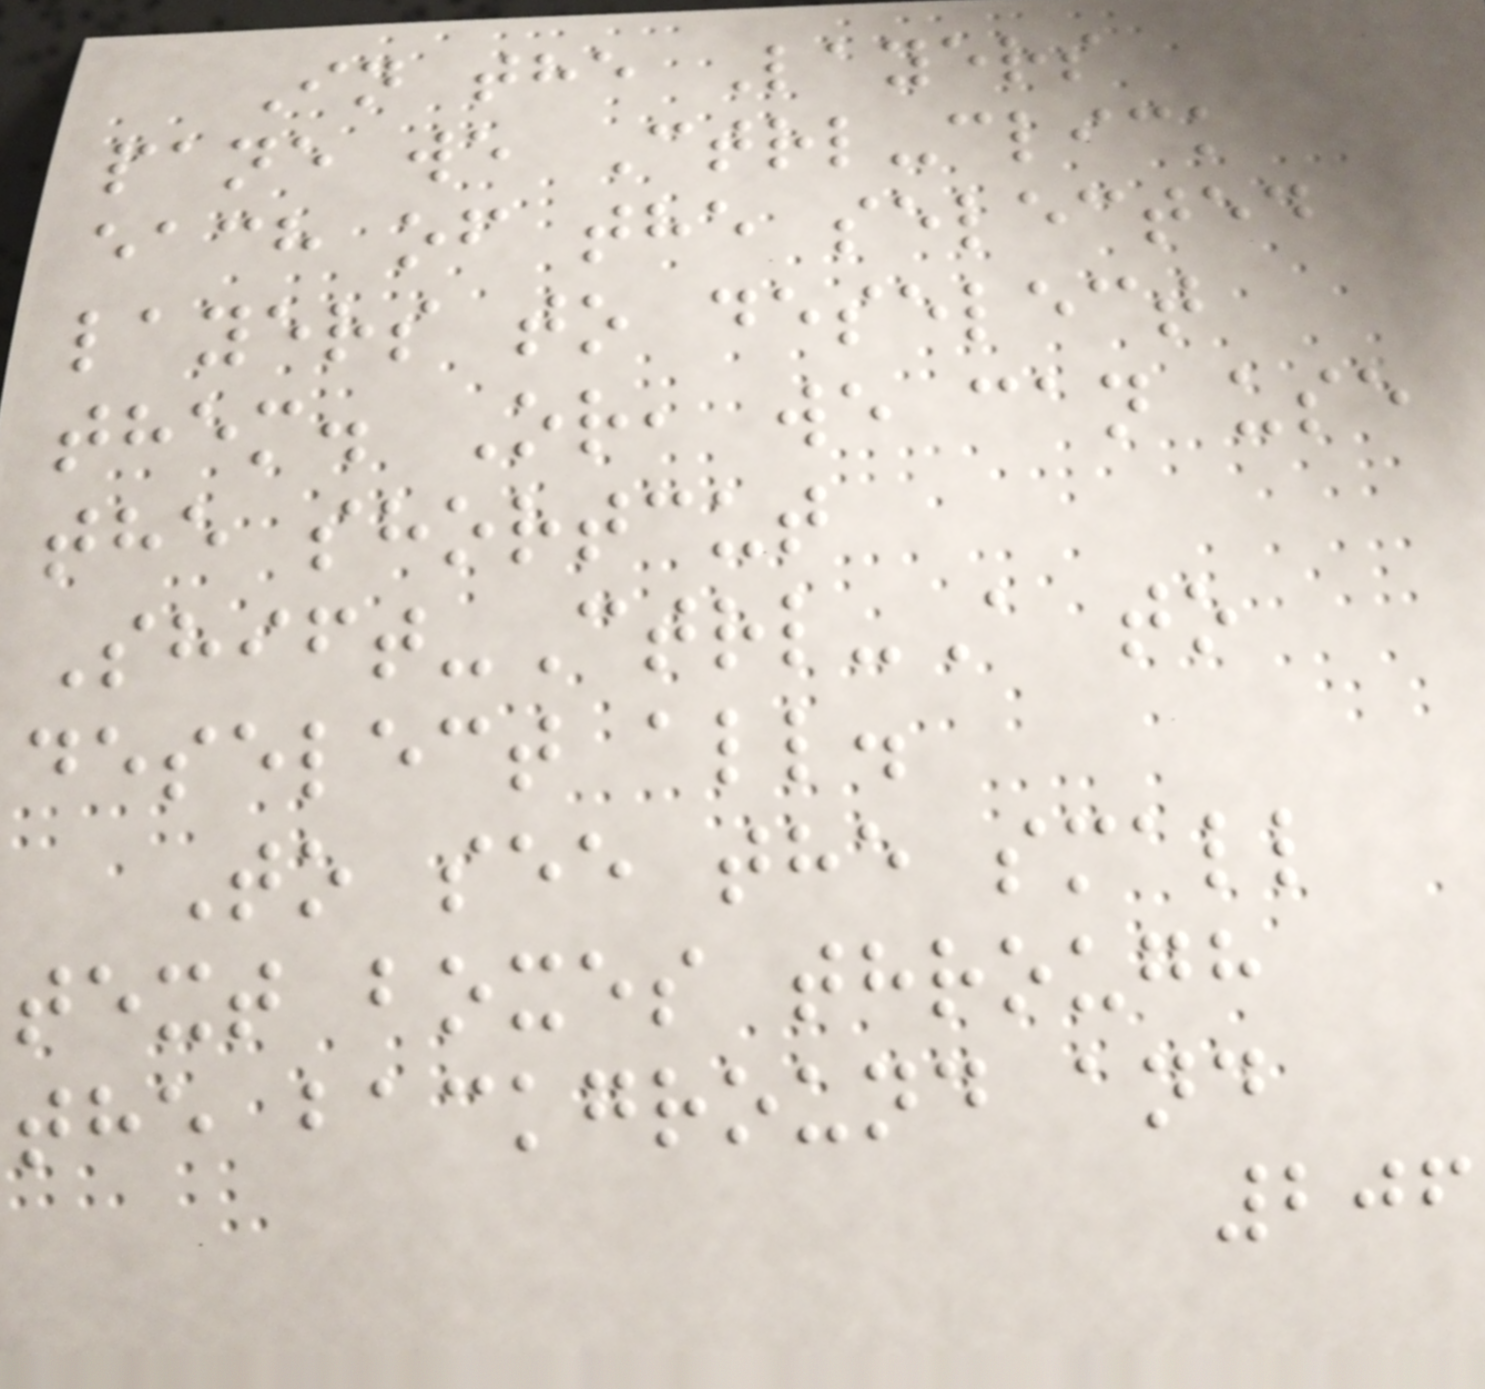In the Layers
pane we Ctrl-click
each of the selected
layers to deselect
them. Or, we can use
the shortcut
Shift-Ctrl-A to
deselect all.
To see the small
text boxes through
the background and
206
